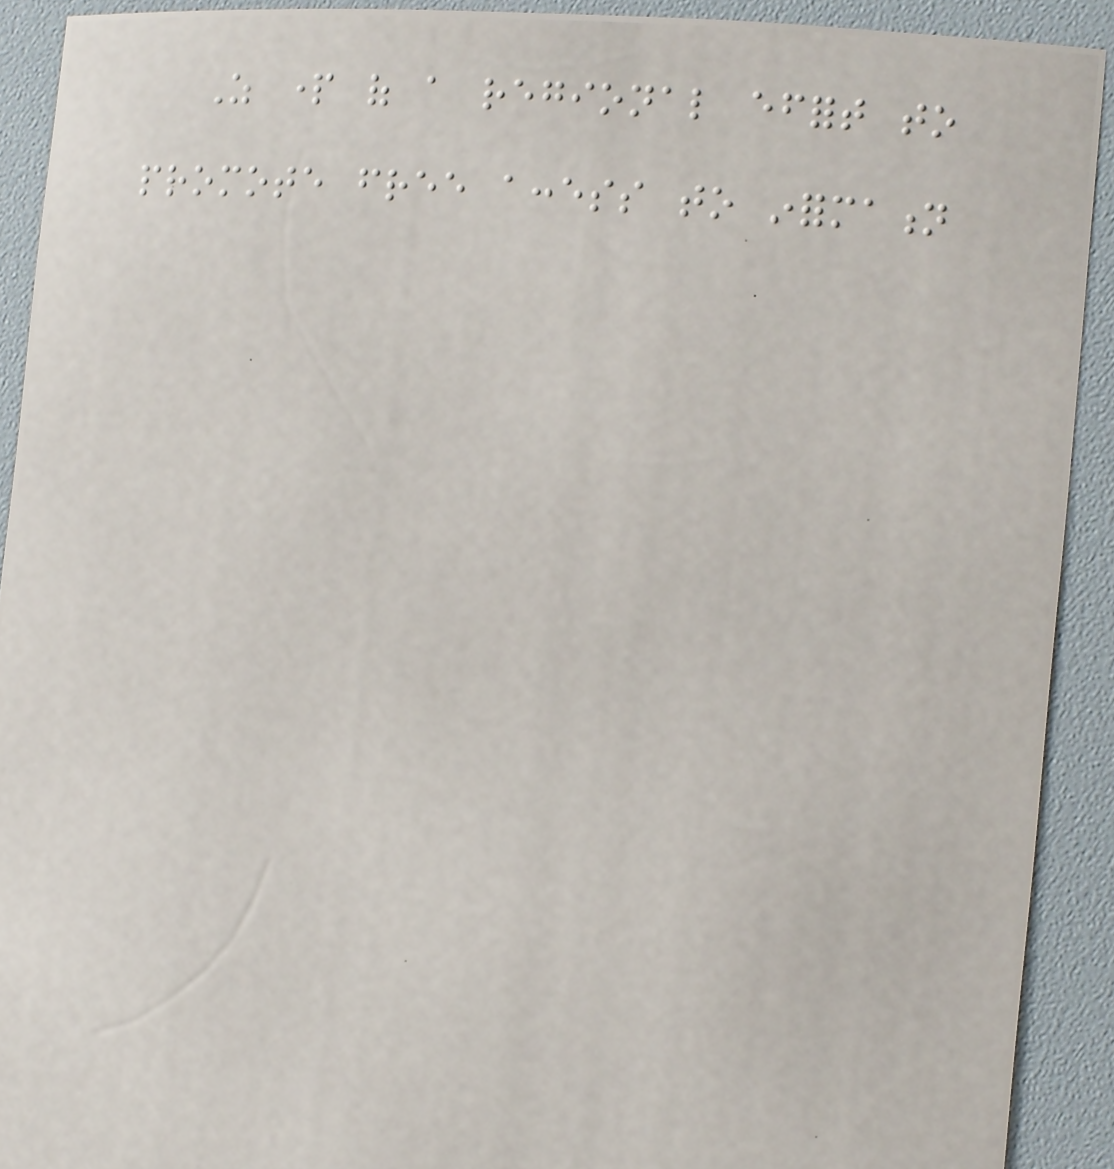As part of a regional effort to
promote free access to information
